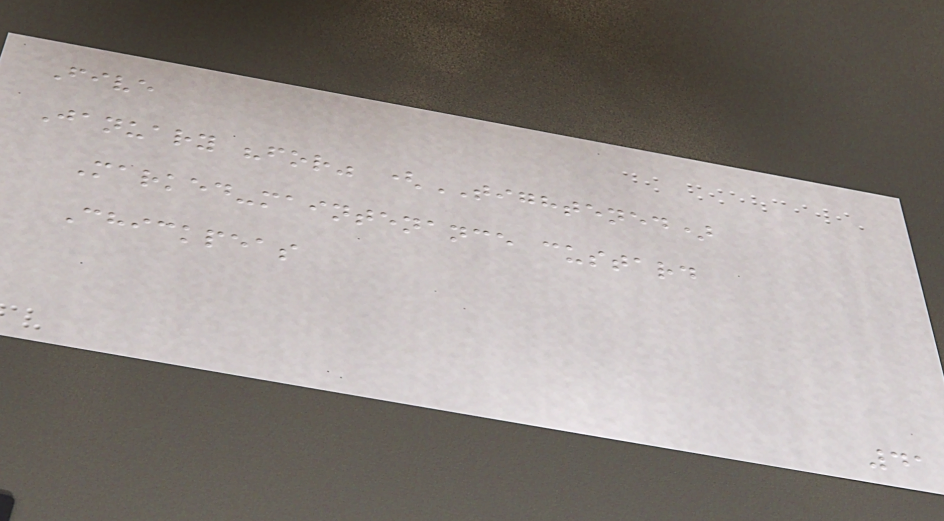Five
January "for" (TIGHTENED)
Marked-maintenance custard
Chickpeas
41
